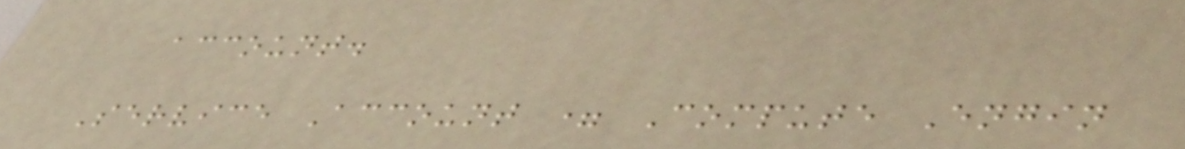account.
Service Account = Compute Engin
